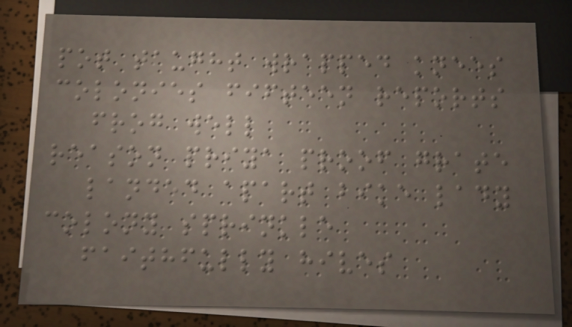pot taught wrapped knees
colonies fifteen reports
frog well
reason priya proof grate
landed apart bike lady
colony sprinkle
faithfully hives
